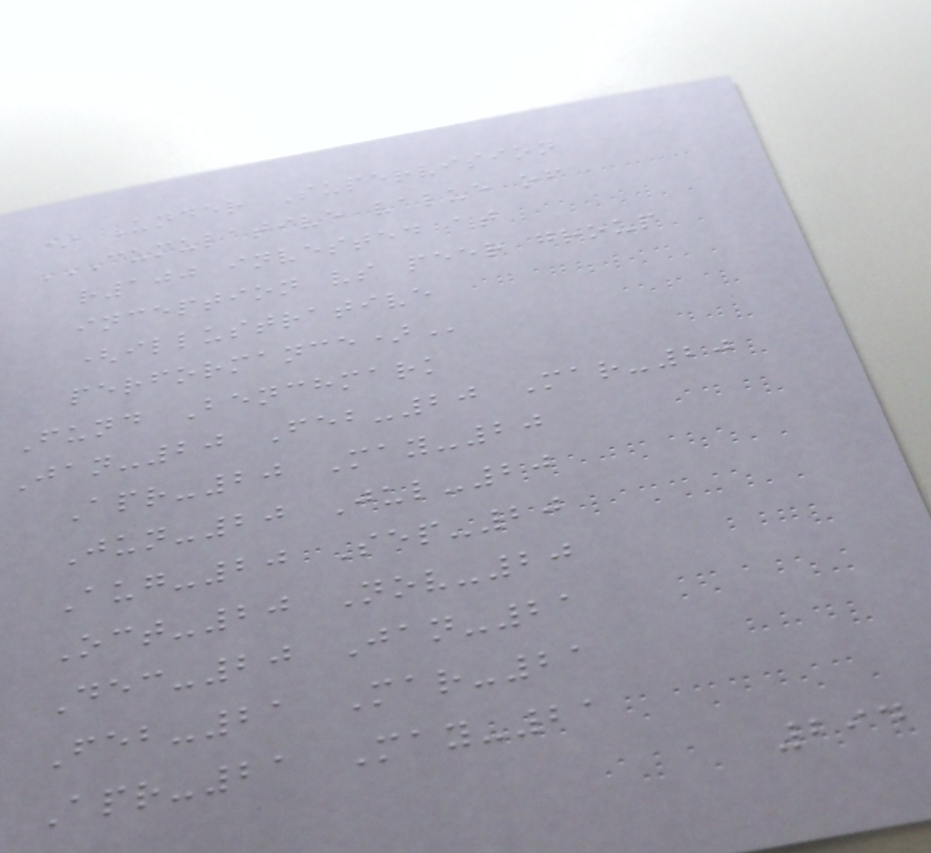* Under Supervision
CUMULATIVE VALUE OF
R100 INVESTED AT
INCEPTION VS PEER GROUP
(ILLUSTRATIVE
PERFORMANCE)
Fund Benchmark
Jan-20 Feb-20 Mar-20
Apr-20 May-20
Jun-20 Jul-20
Aug-20 Sep-20
Oct-20 Nov-20
Dec-20 Jan-21
Feb-21 Mar-21
Apr-21 May-21
294
